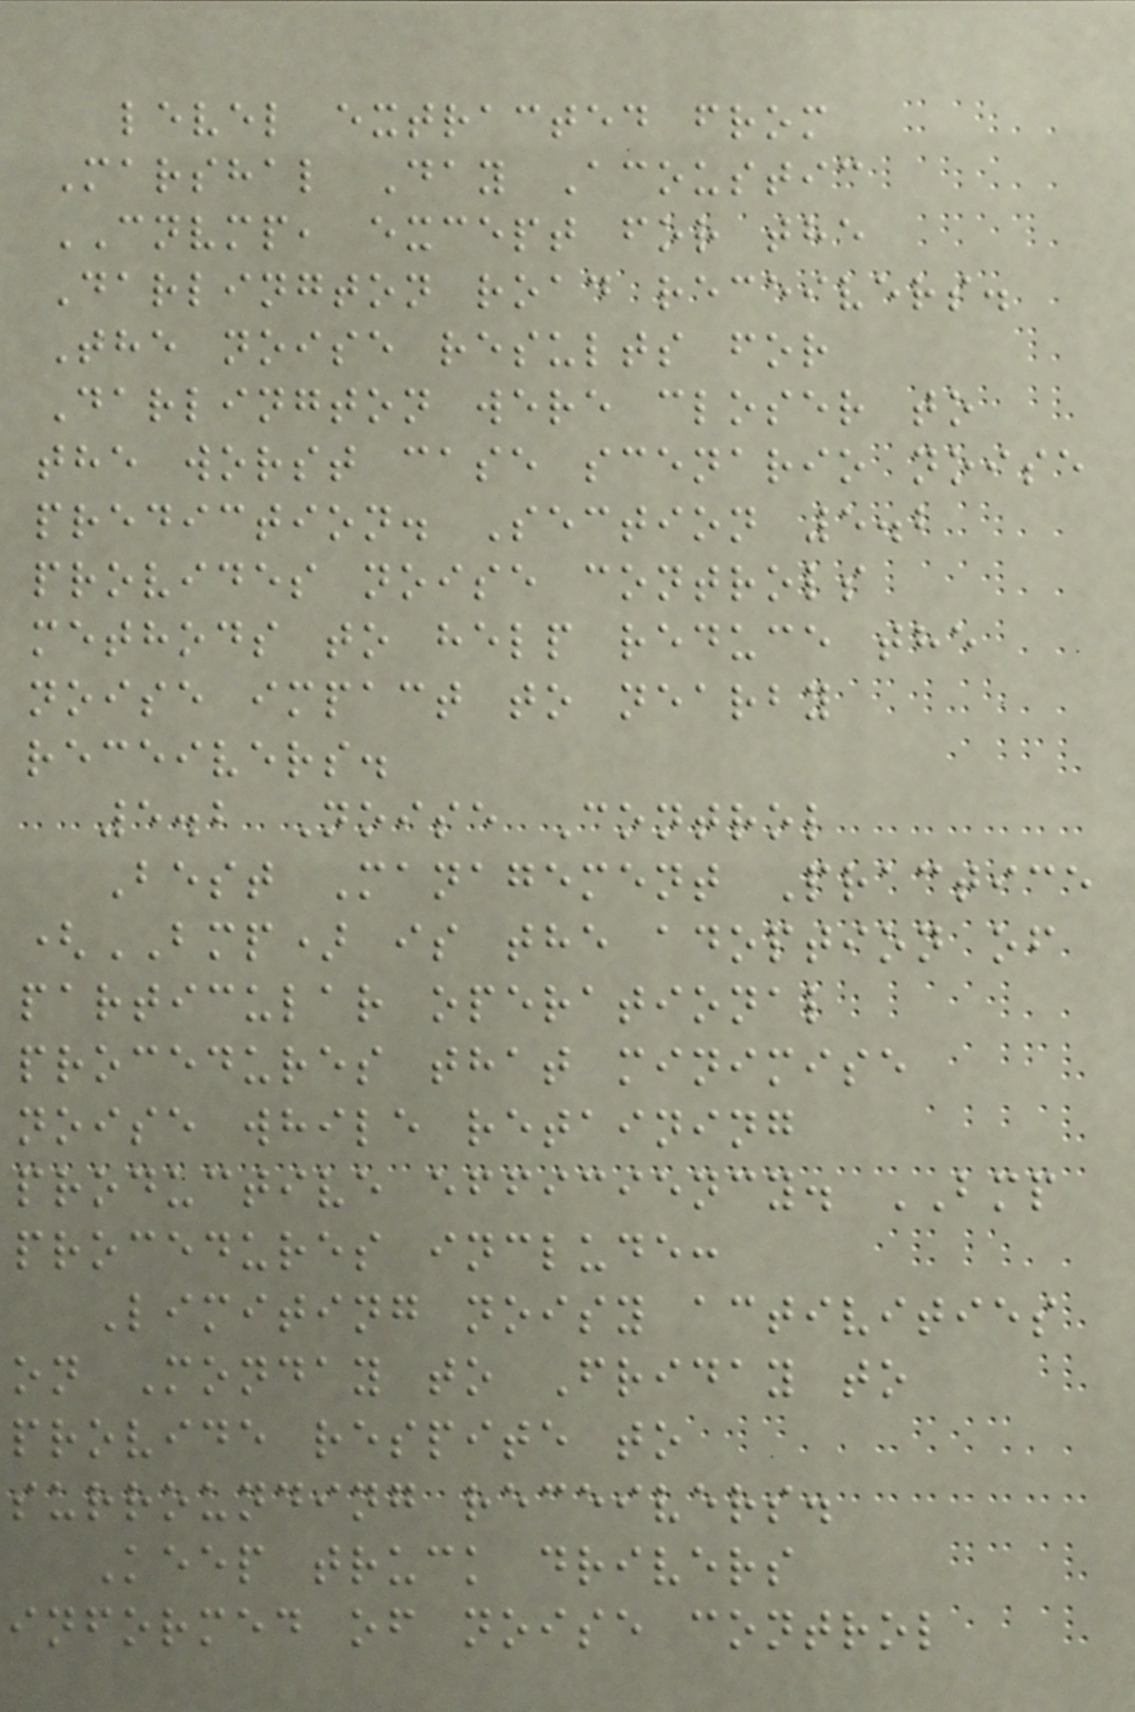level extracted from
Marshal Day Acoustic
CNVMP, except for the
Darlington road receivers.
The noise results for
Darlington were closer to
the worst case scenario noise
prediction. Section 5.2
provides noise controls
methods to help reduce the
noise impact to nearby
receivers.
5.2 Noise Control
Best Management Practice
(BMP) is the adoption of
particular operational
procedures that minimise
noise while retaining
productive efficiency. BMP
procedures include:
Limiting noisy activities
on Monday to Friday to
provide respite to
surrounding receivers.
Keep truck drivers
informed of noise control
